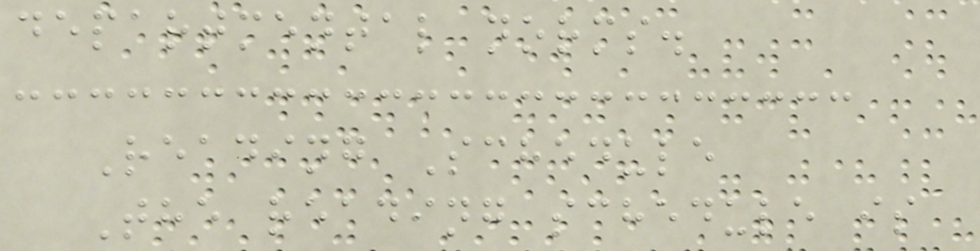departmental norms.
Reading Schedule
The reading schedule is
